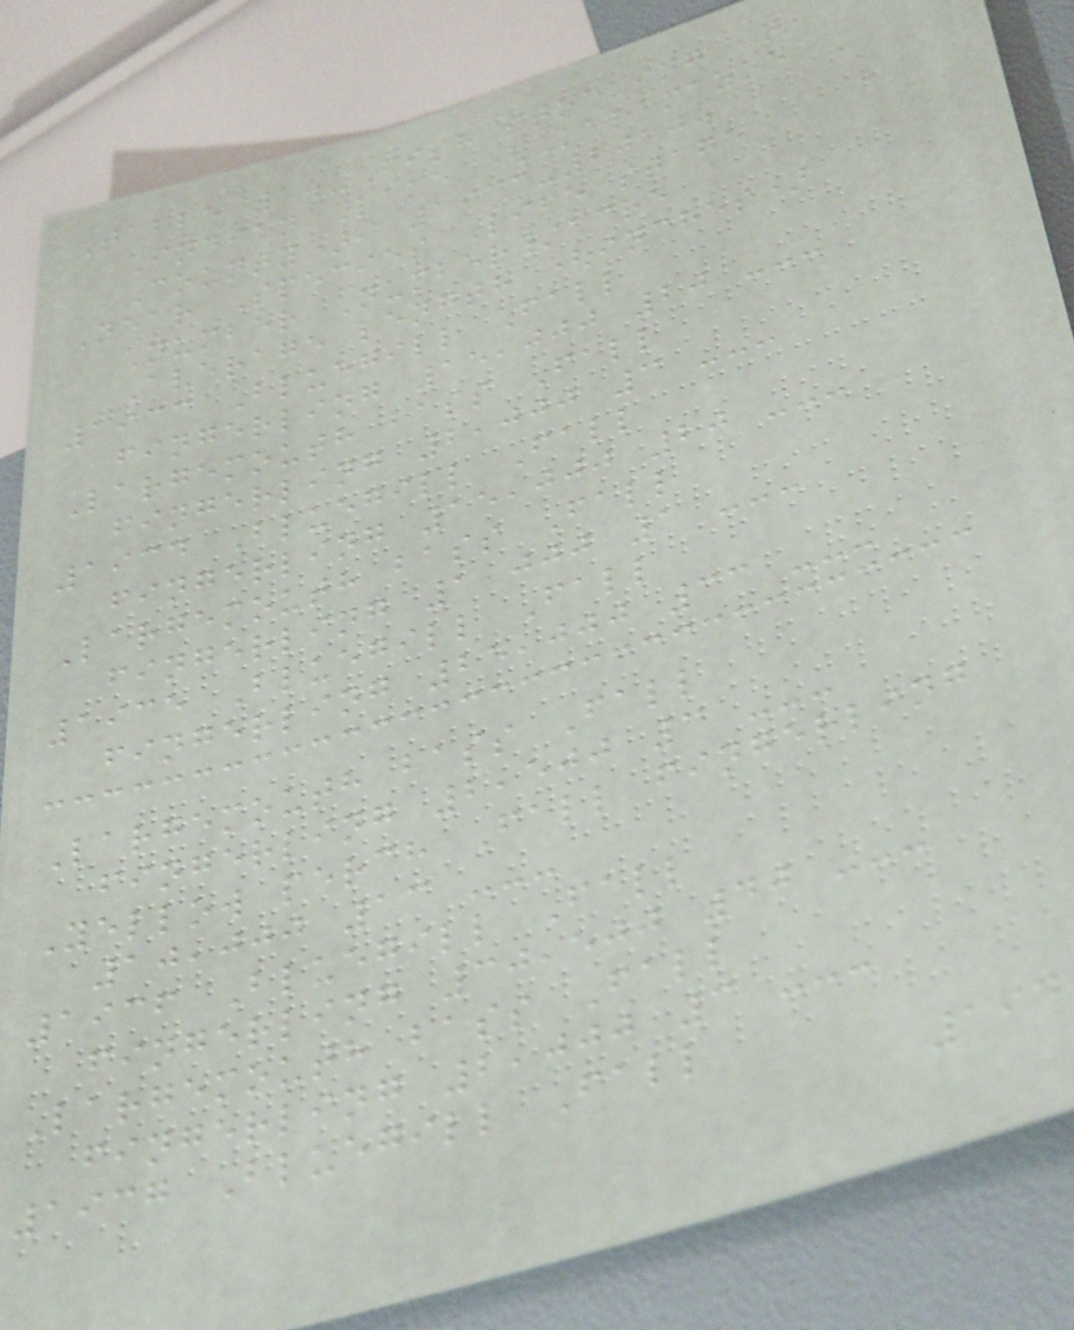Table 1.-Fish stocking in
Indian Lake (Kalamazoo
County), 1933-2010.
Year Species Life stage
Number Number/acre
Average length (inches)
1933 Bluegill Fall
fingerling 15,000 20 ---
Largemouth bass Fall
fingerling 2,000 3 ---
1934 Bluegill Fall
fingerling 15,000 20 ---
Largemouth bass Fall
fingerling 1,000 1 ---
1935 Bluegill Fall
fingerling 25,000 33 ---
Largemouth bass Fall
fingerling 2,500 3 ---
Yellow perch Fall fingerling
10,000 13 ---
1936 Bluegill Fall
fingerling 30,500 40 ---
Largemouth bass Fall
fingerling 2,000 3 ---
1937 Bluegill Fall
194
